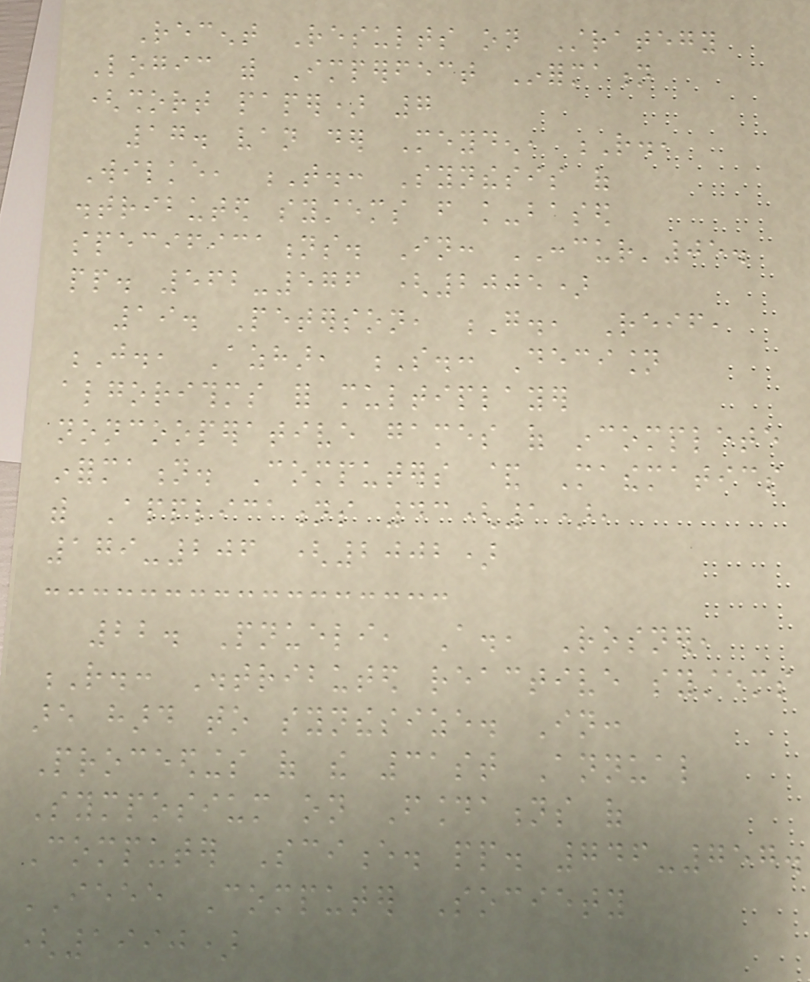Recent Results on Strategy
Logic with Imperfect Information
(short paper) 7
17. van der Meyden, R.,
Wilke, T.: Synthesis of
distributed systems from knowledge-based
specifications. In: CONCUR'05.
pp. 562-576 (2005)
19. Peterson, G., Reif,
J., Azhar, S.: Decision
algorithms for multiplayer
noncooperative games of incomplete
information. Computers & Mathematics
with Applications 43(1),
179-206 (2002)
22. Pnueli, A., Rosner,
R.: Distributed reactive systems
are hard to synthesize. In:
Proceedings of the 31st Annual
Symposium on Foundations of
Computer Science. pp. 746-757.
IEEE Computer Society
(1990)
